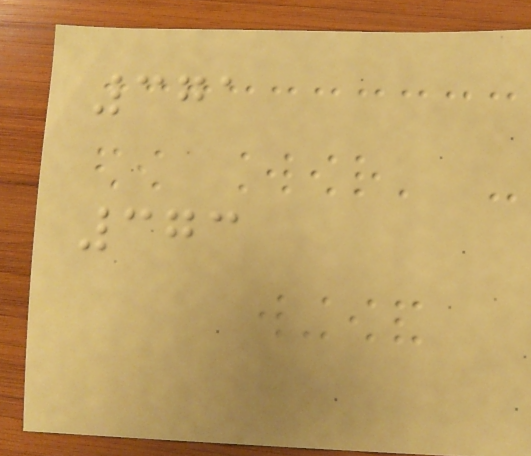371
373
